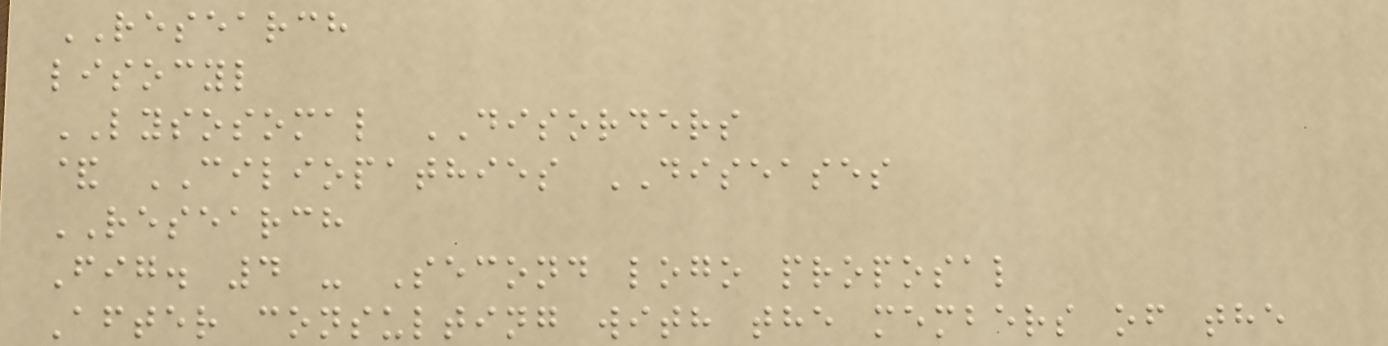RESEARCH
lisocyl
LYSOSOMAL DISORDERS
& CILIOPATHIES DISEASES
RESEARCH
Fig. 4 - Second logo proposal
After consulting with the members of the
